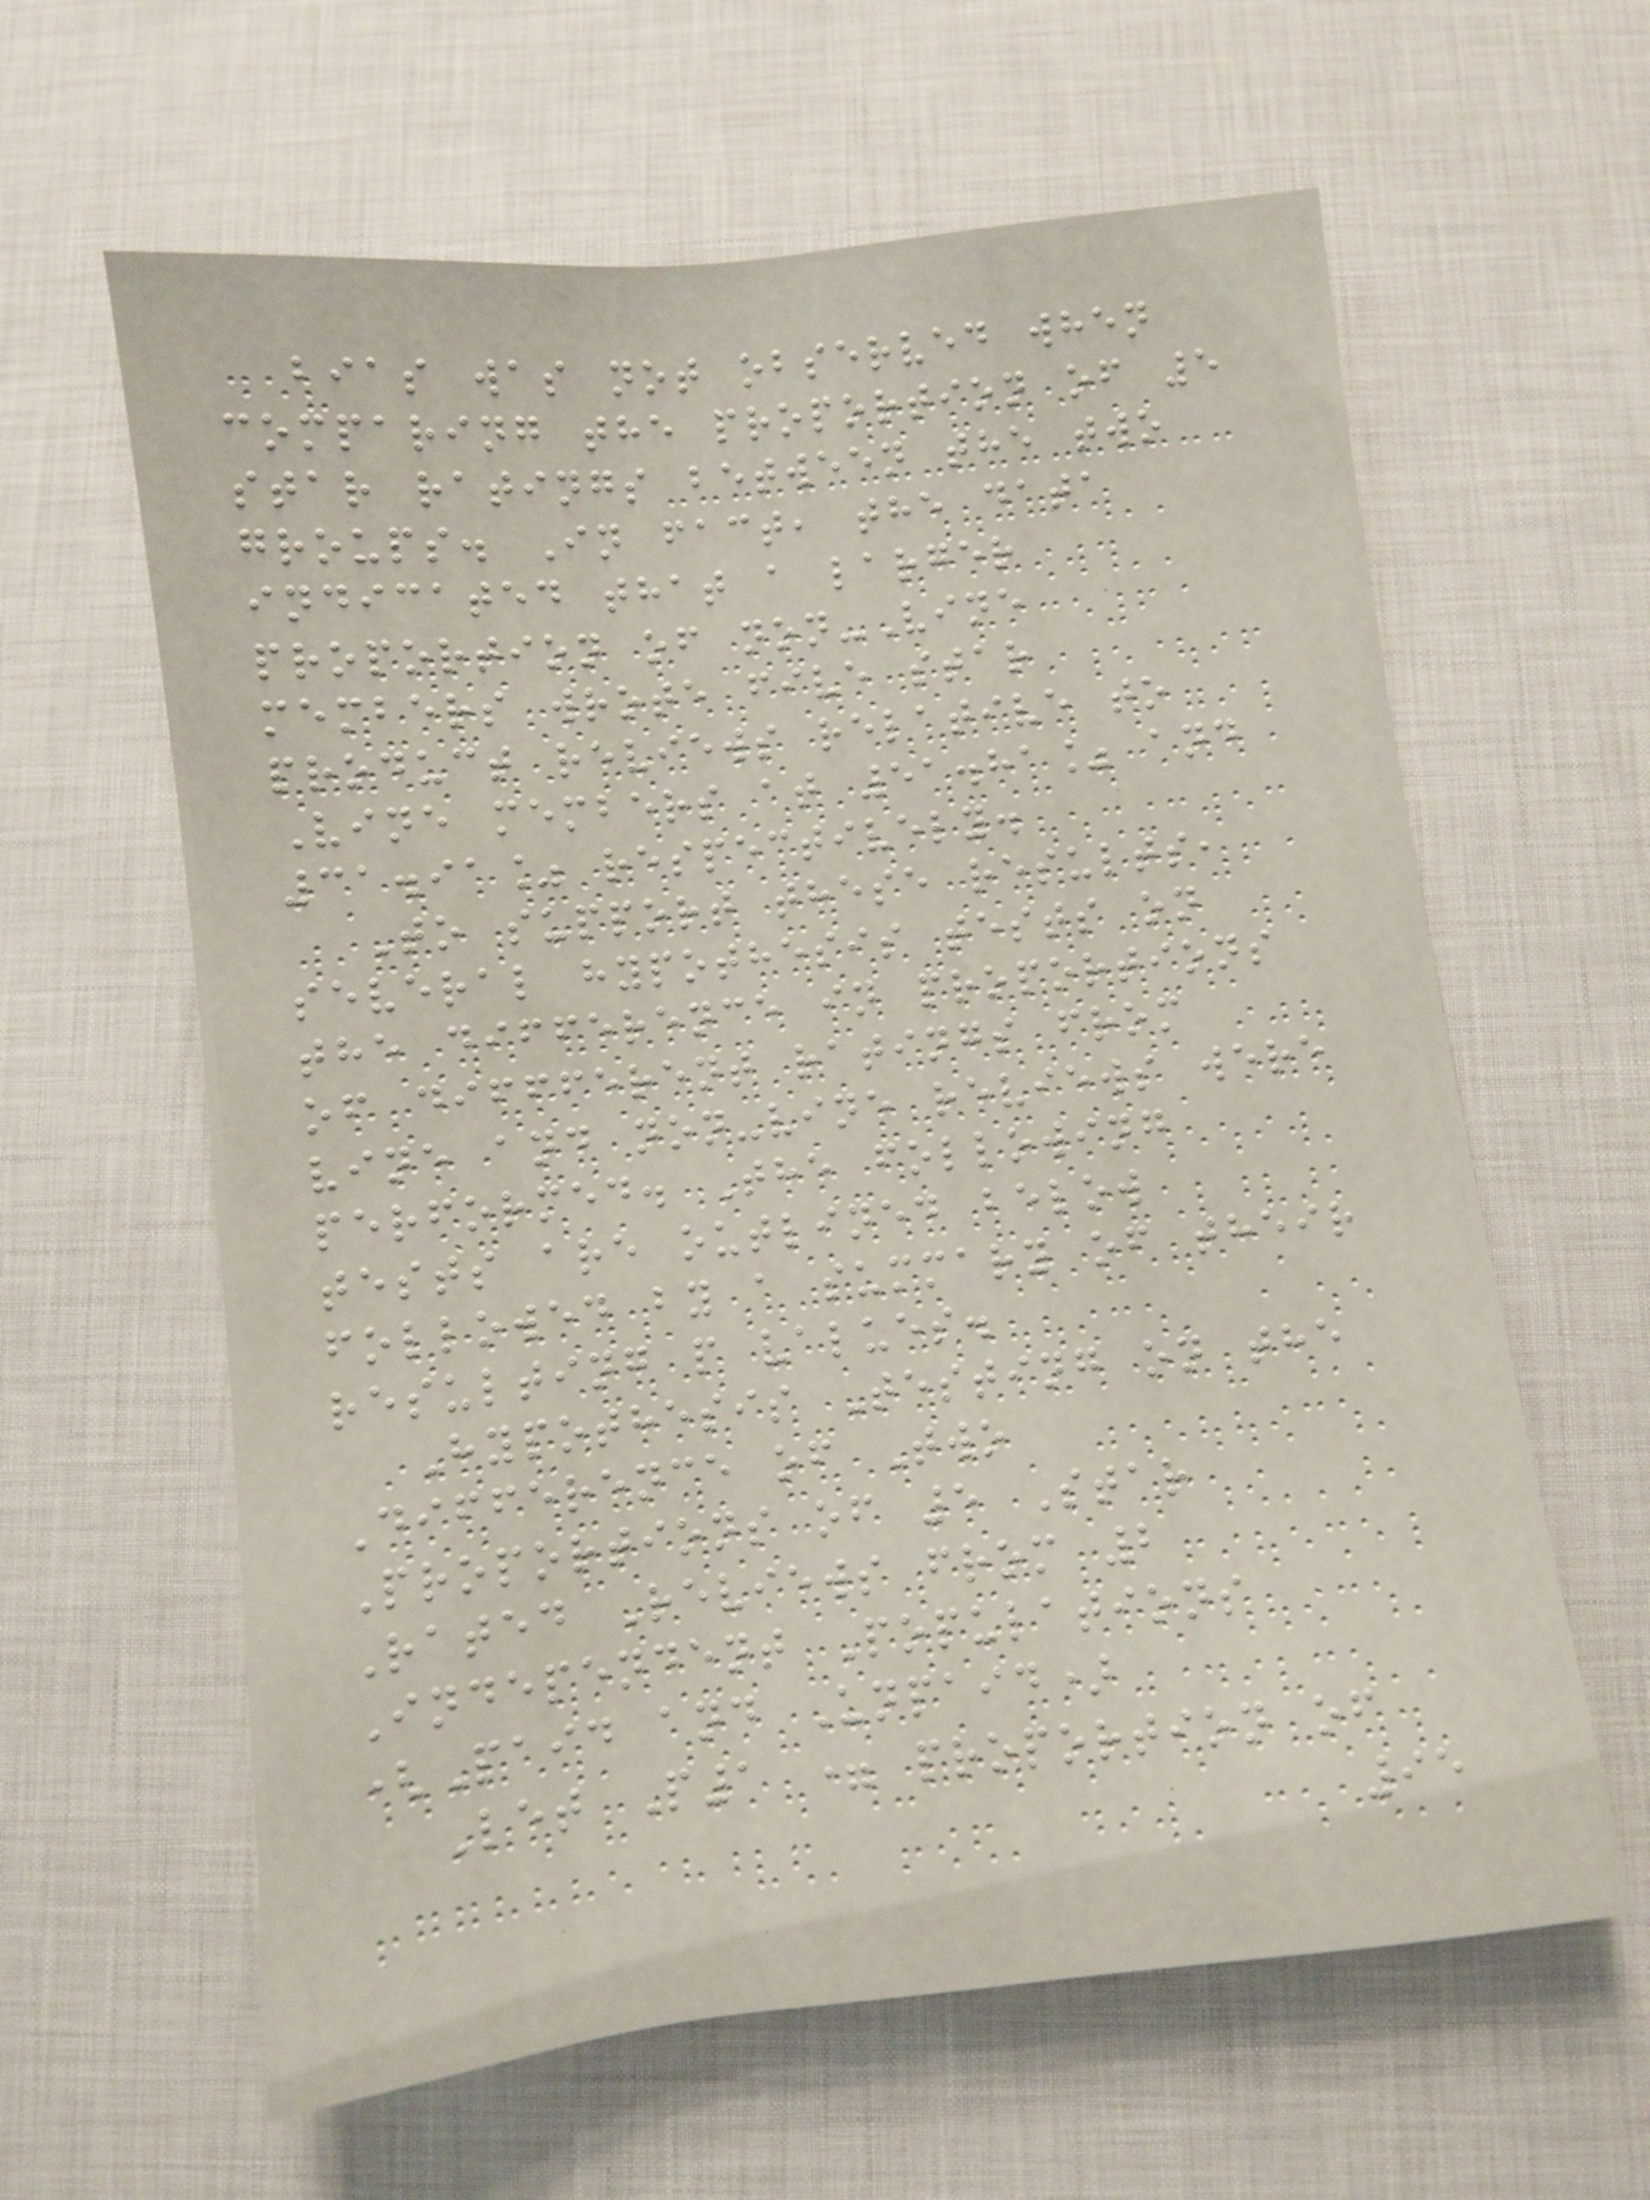bias was not observed when
comparing the proportion of 5
star ratings between the two
groups. In fact, the data
indicated that a larger
proportion of non-Vine
members wrote five star
product reviews relative to
Vine members at 51.81% and
31.91% respectively.
To support these results,
several hypothesis tests on
the difference in proportions
of diffferent ratings from
vine and non-vine reviews were
performed. The following
tests are outlined below
followed by a summary of their
resulting p values.
Hypothesis Testing on the
Difference of Two
Proportions of 5 Star
Rated Reviews from 2
Independent Populations
(Paid and Unpaid)
Let P1 = proportion of
95
